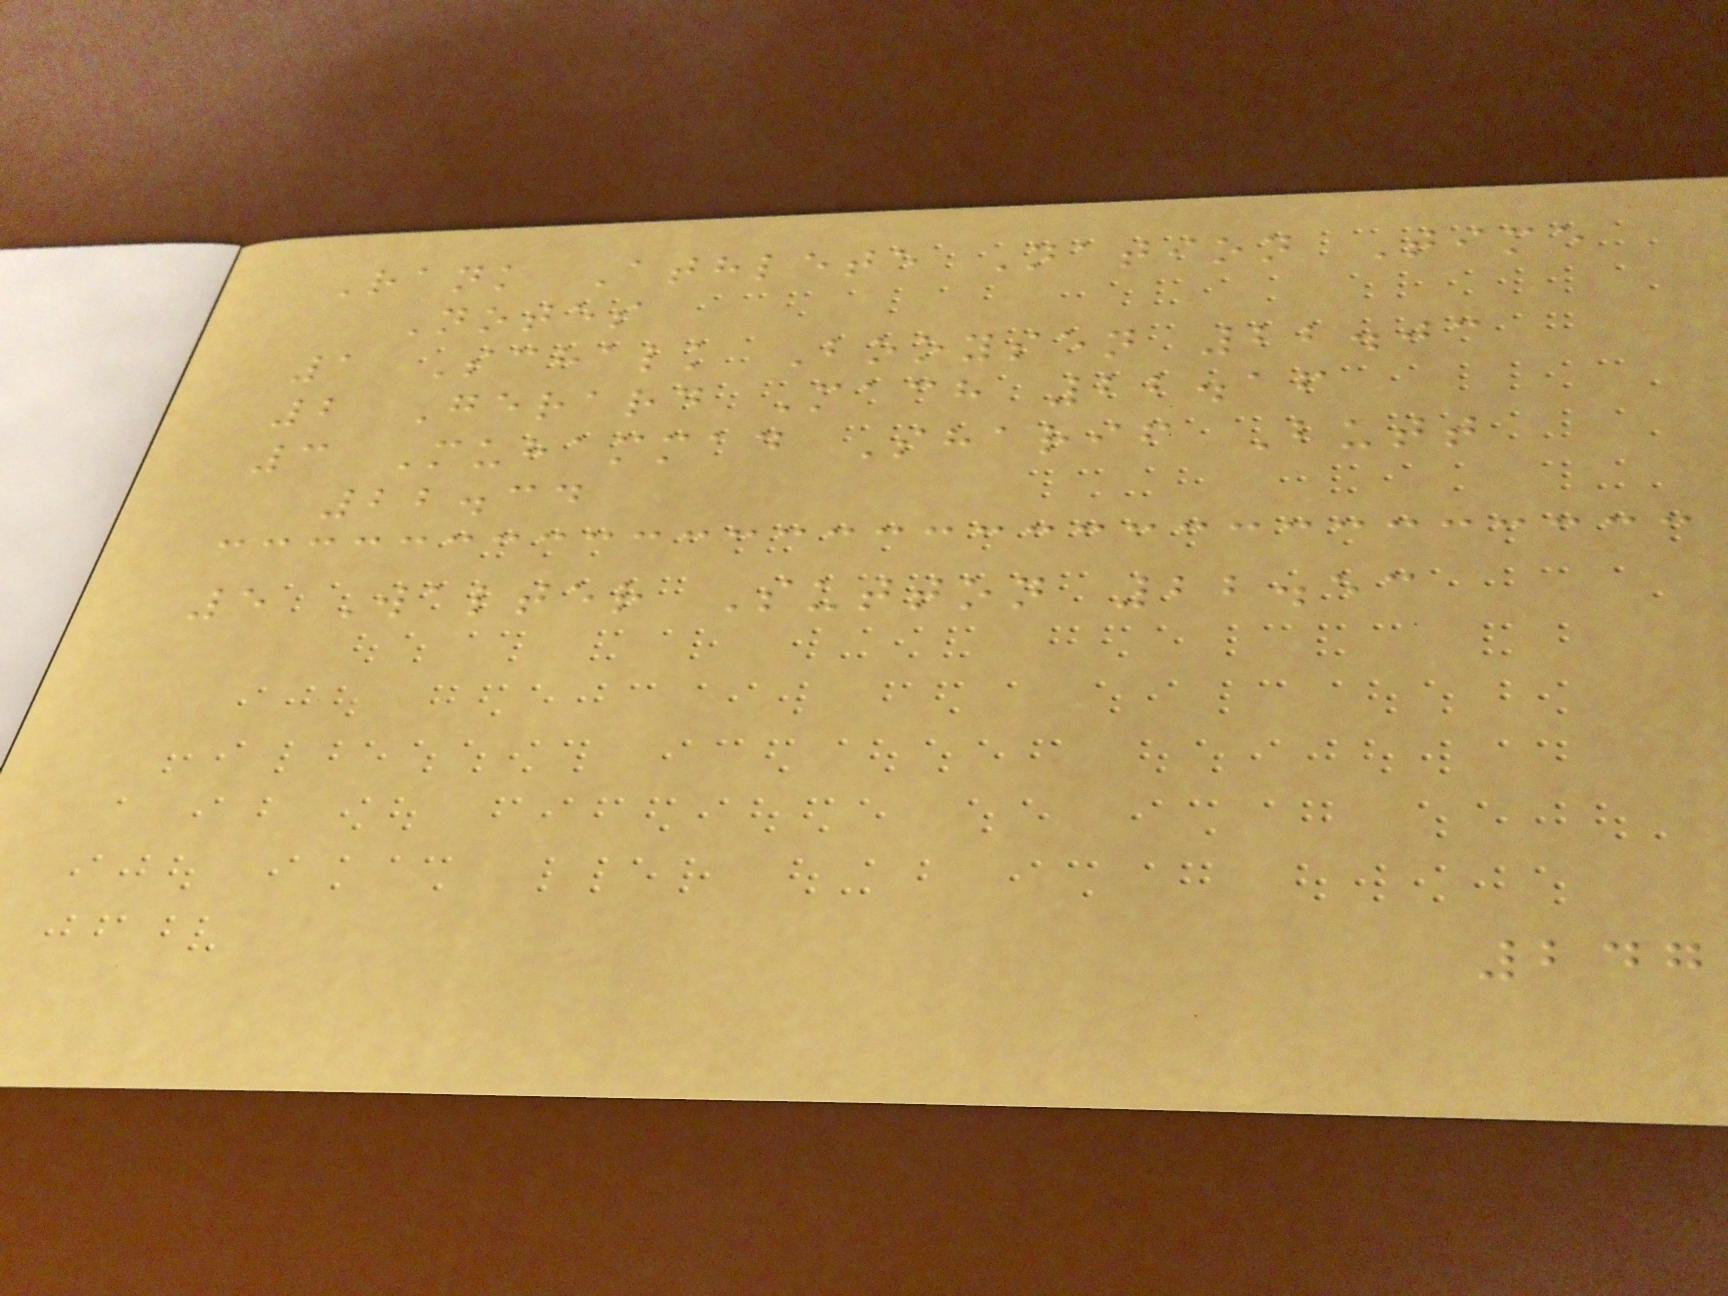Rank Athlete Nation Time
Notes
1 Schalk Booysen 22.03
2 Gerard Mach 22.16
3 Muhammad Sharif Butt
22.34
5 Walter Sutton 22.53
247
